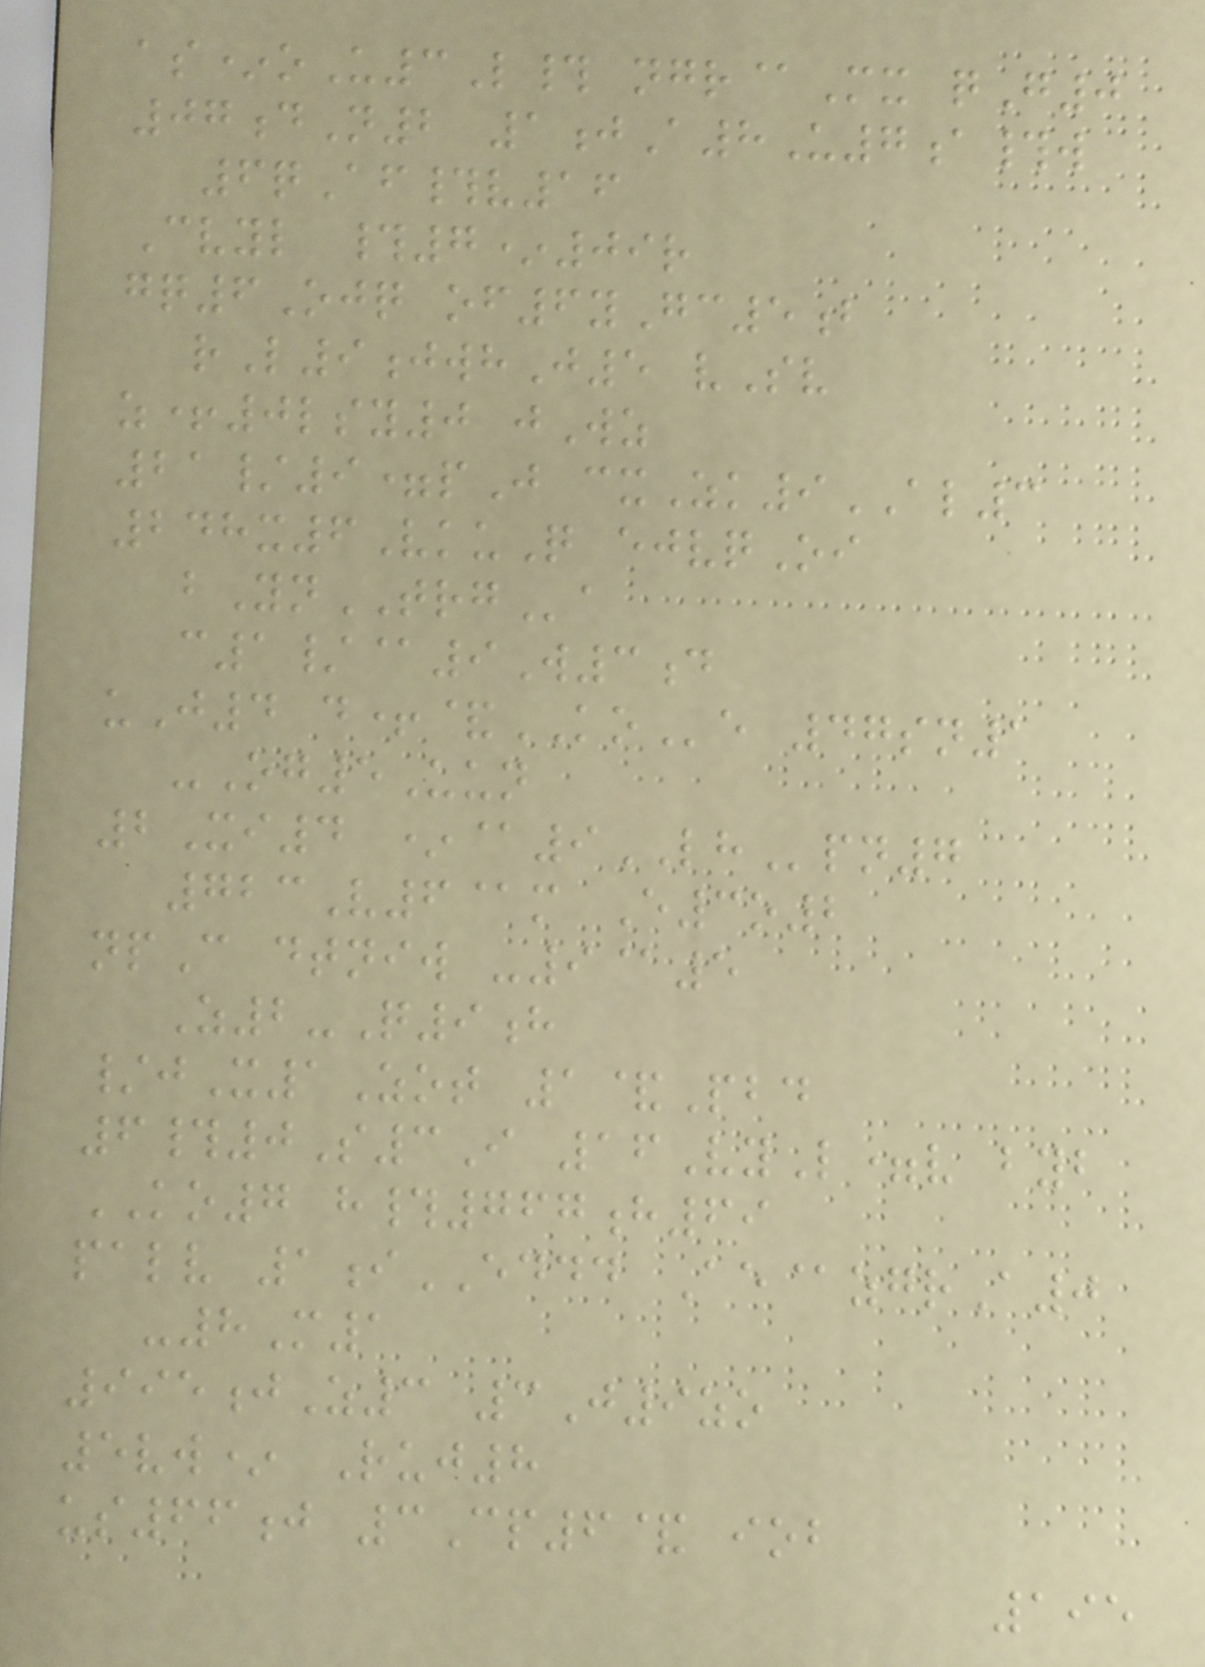as*oU3L# ngr@Mx qG0
07dN2 1jA8U7a#w
6qAf#v16
Cvyl #7*09r
gq6Ojq of6yGc5b
rL9jwhJ5 vSv
z+0lsy0 jWz
21/9=pJ cxZk9AL3
248x6VkuQ ejvqOi
bYnTRGa
c1/@9W3d
uJ4 d+&KOe 47sn1
-Og5Uun
2Xi4 *@9LHpn7
723V6@m E3o2
npC dtniw -9@5
Z2-Q9h
/jX1Zot 1&Pbd
6#0S3I 16VyL=v byb
KO7 h#767h69
palv 1iEDDD Ae@zgrA0
-8M1
995jZ3 3J9zo
5vw* Ruj8
us66j 3Cp6& iob
195
